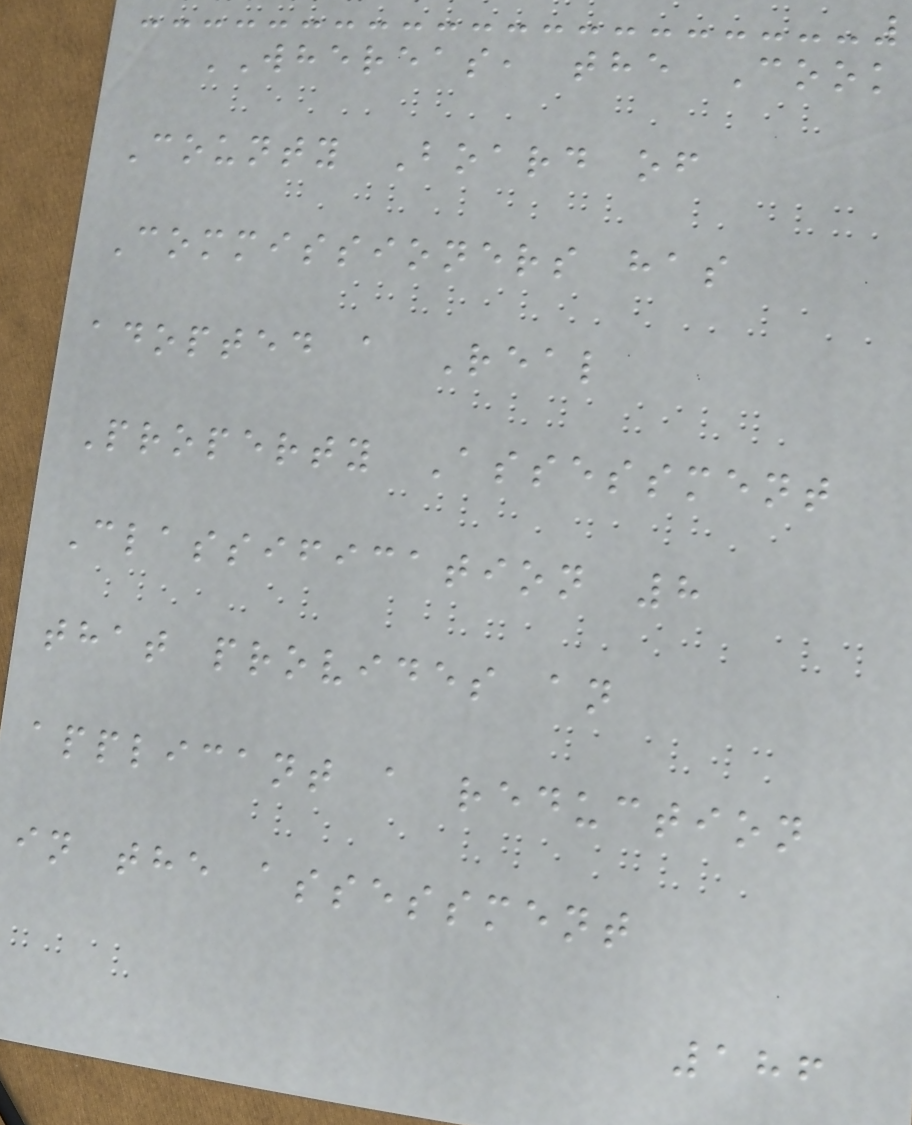WHEREAS, the Cook
County Board of
Commissioners has
adopted a Real
Property Assessment
Classification 8
that provides an
applicant a reduction
in the assessment
186
